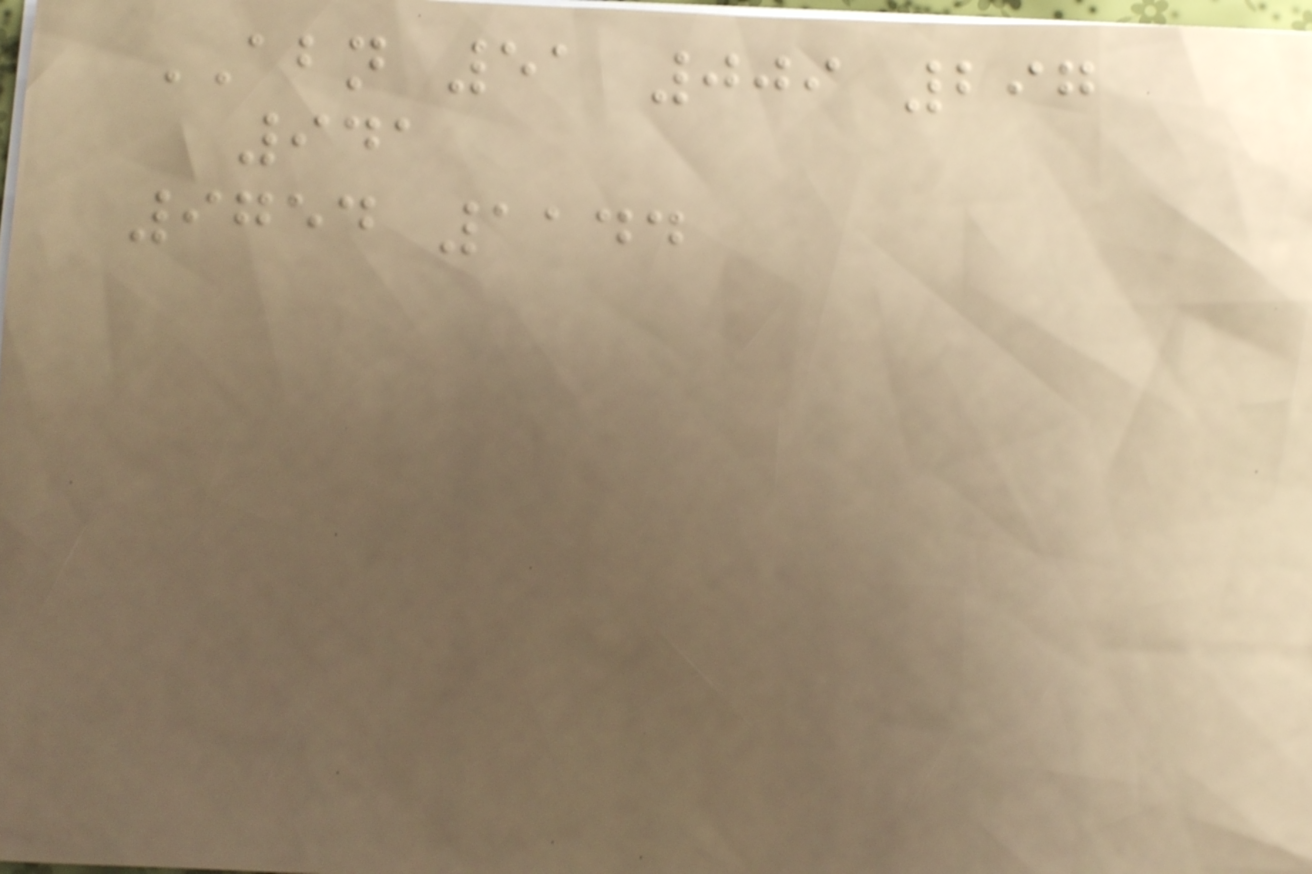ABN 51 009 297
941
9754 1144
